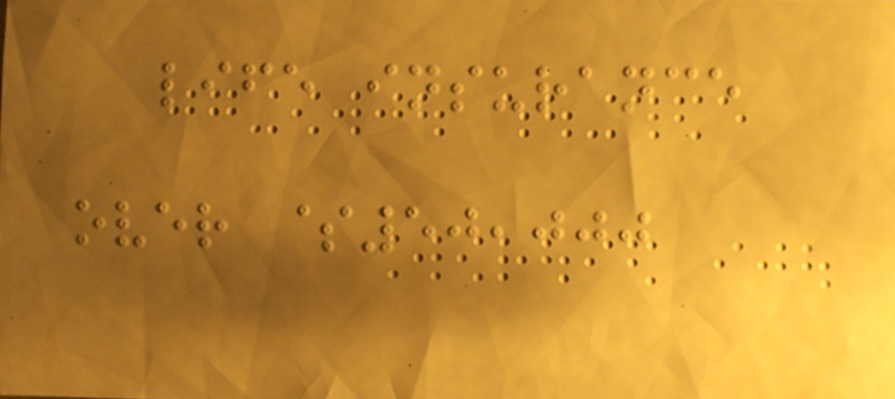life insurance
over $50,000
